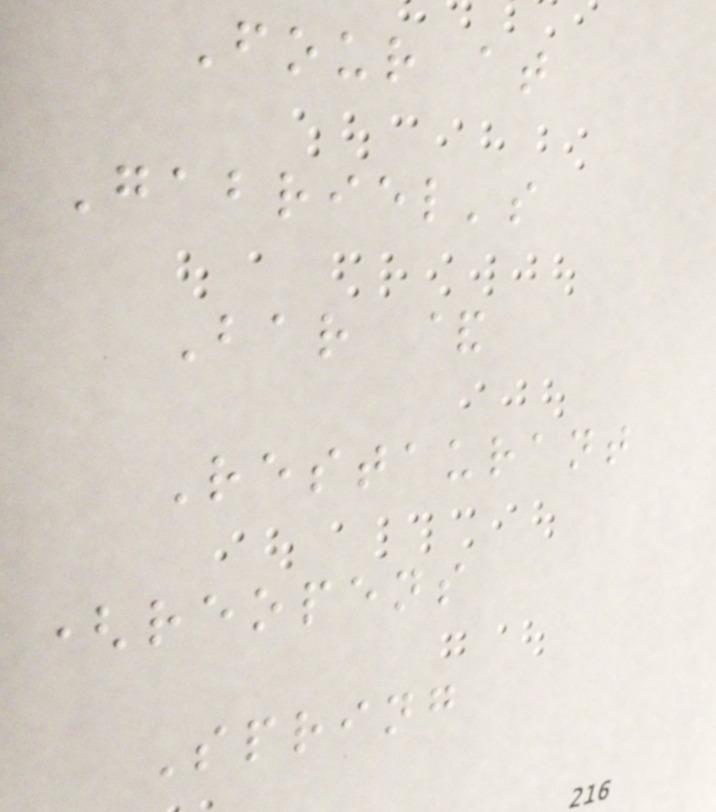Four at
Gabriel's
Bar &
Restaurant
(reopens
Spring
